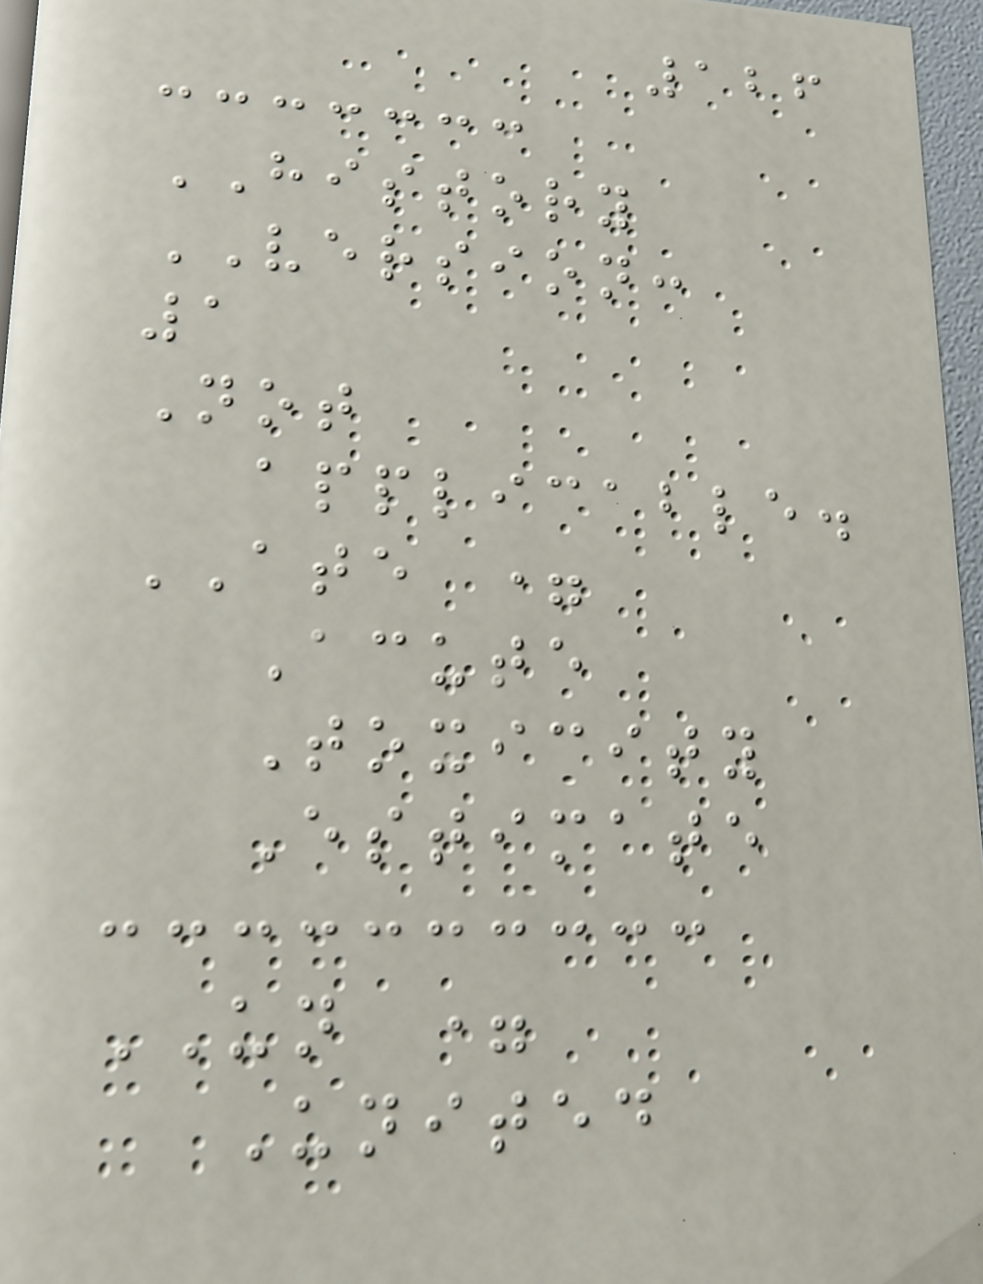126
HISTORY
VERSION:
1
Not
applicable.
ATE =
Acute
Toxicity
Estimate
UN =
United
